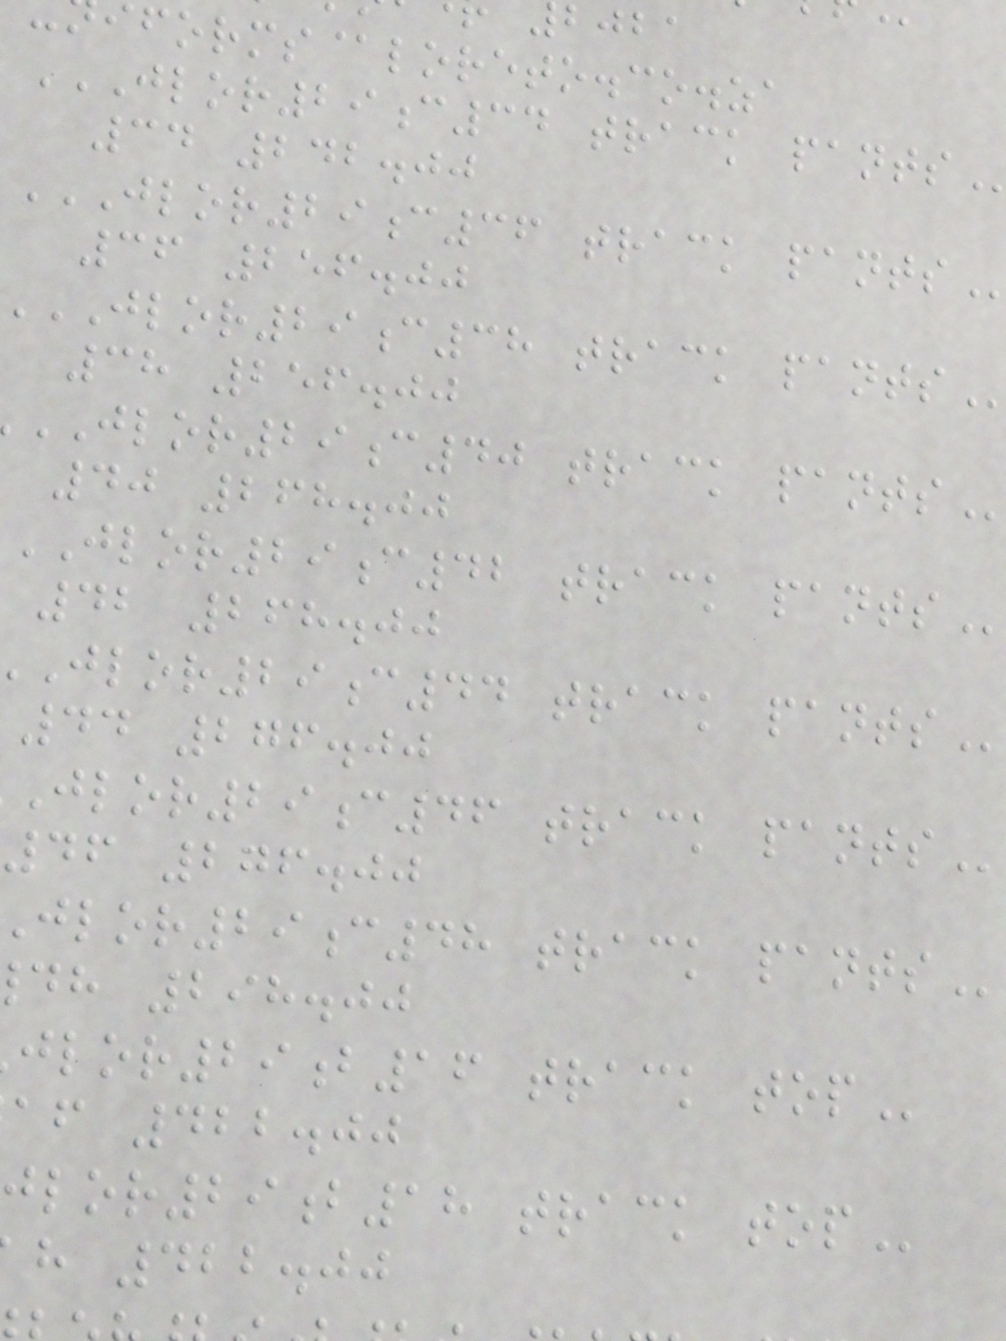forms@loreto.co.za
34 242.00
36 256.00
jlor29c38 track
38 256.00
jlor29c40 track
40 268.00
jlor29c42 track
42 268.00
jlor29c44 track
44 276.00
jlor29c46 track
46 276.00
jlor29c48 track
dh 298.00
jlor29b16 track
af 422.00
jlor29b18 track
h 422.00
